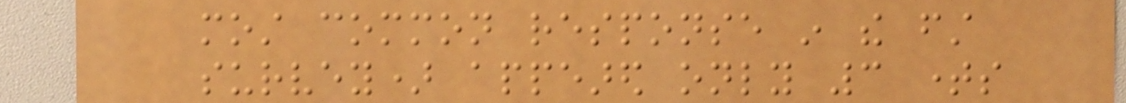most common response in the first
survey) appeared only 3 times
